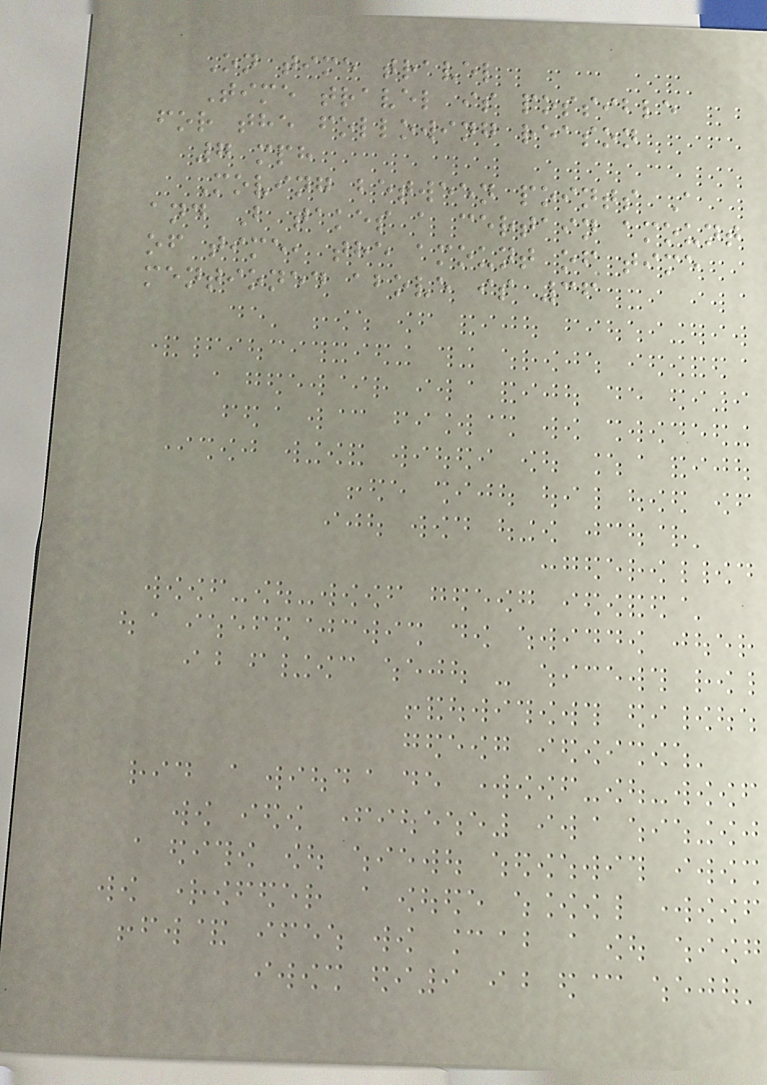On time travel
Time travel is possible
for the following reason
7 mph
Moving between points A
and B takes a certain amount
of time, the amount of time
mentioned above is 36
